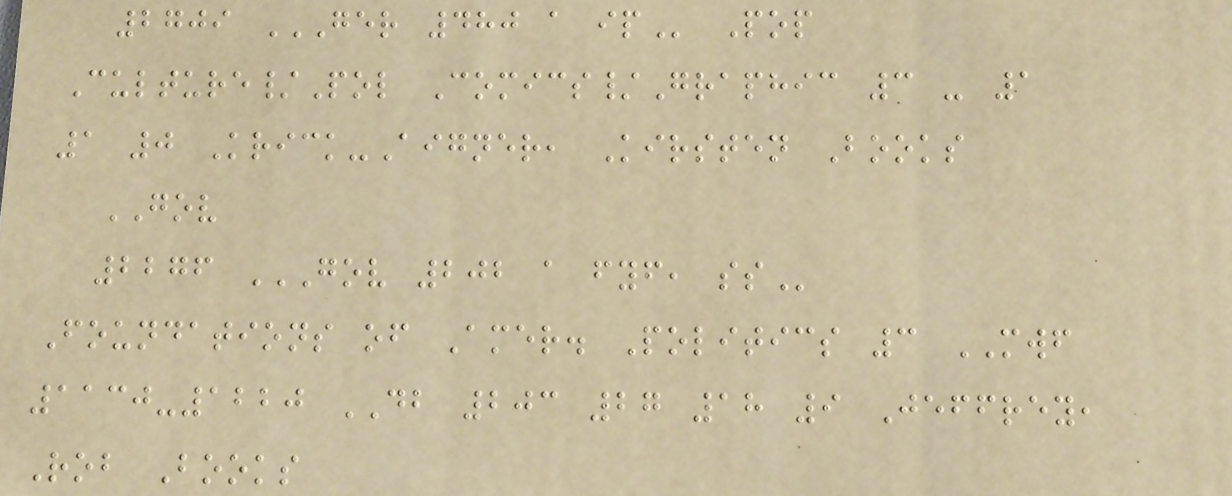2709 GER 480 A IP Pop
Culture/Pol Comics/Graphic 3 - 1
1 0 Krick-Aigner, Kirsten Books
GOV
2276 GOV 202 A FYF, SS
Foundations of Amer. Politics 3 MWF
1130-1220 DB 203 27 18 9 Jeffrey,
Rob Books
